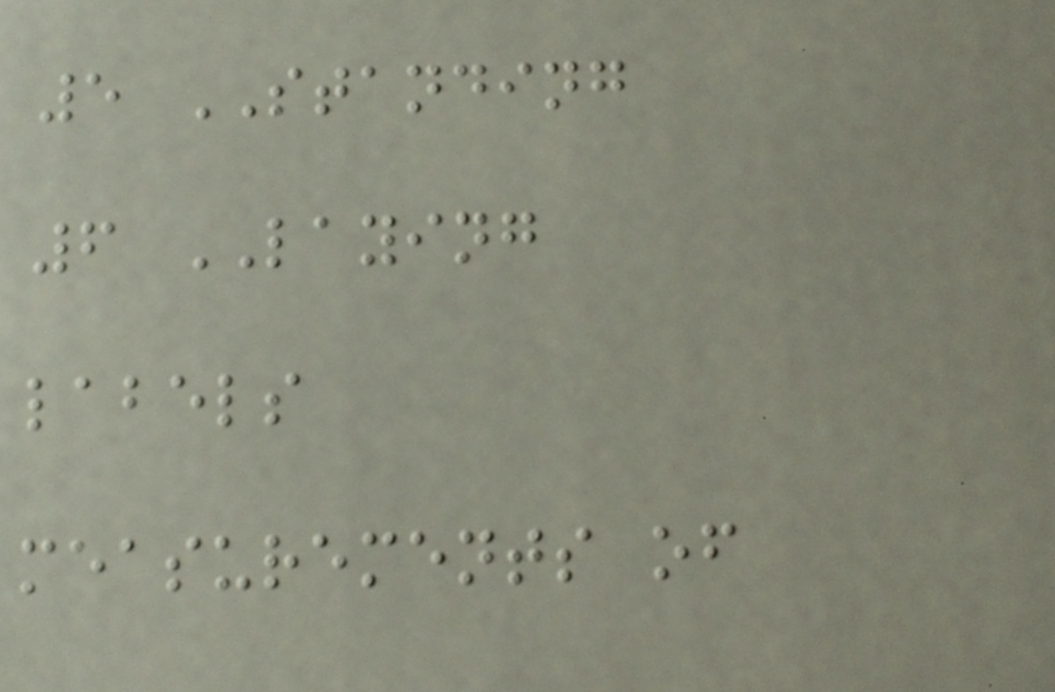5 STANDING
6 LAYING
labels
measurements of
